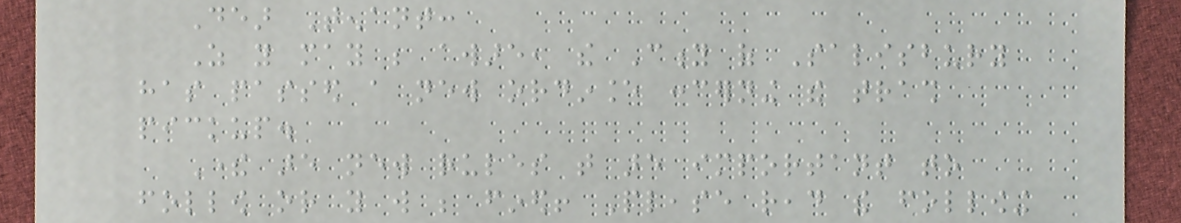Dear Tenant:
As you may be aware, the City of Salisbury
has passed a new ordinance concerning the trash
pickup.
There are new rules that are important to
follow or you will be fined! Please read the following
